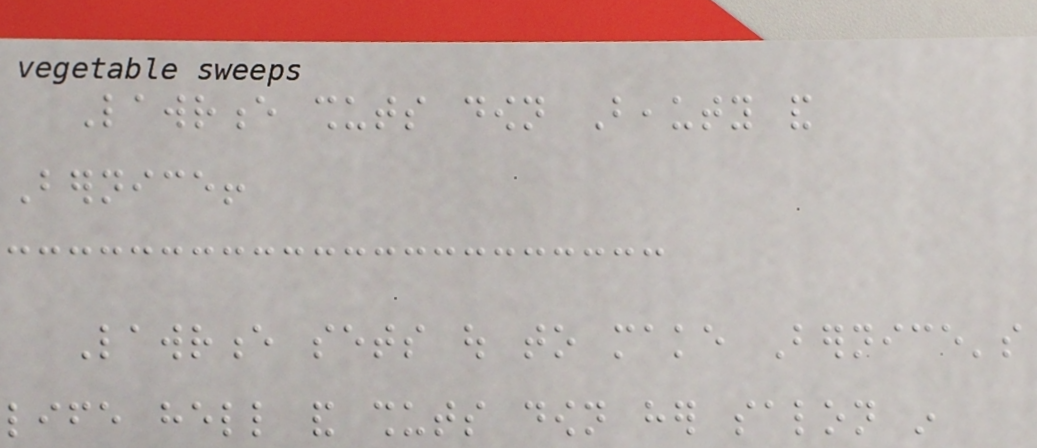Lawrence shuts down Beauty and
Bernice!
Lawrence sets out to make Bernice's
life hell and shuts down her salon in
